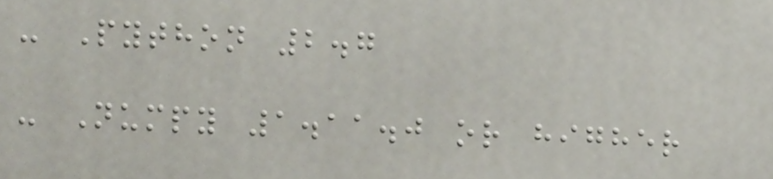- Python 2.7
- Numpy 1.11.0 or higher
